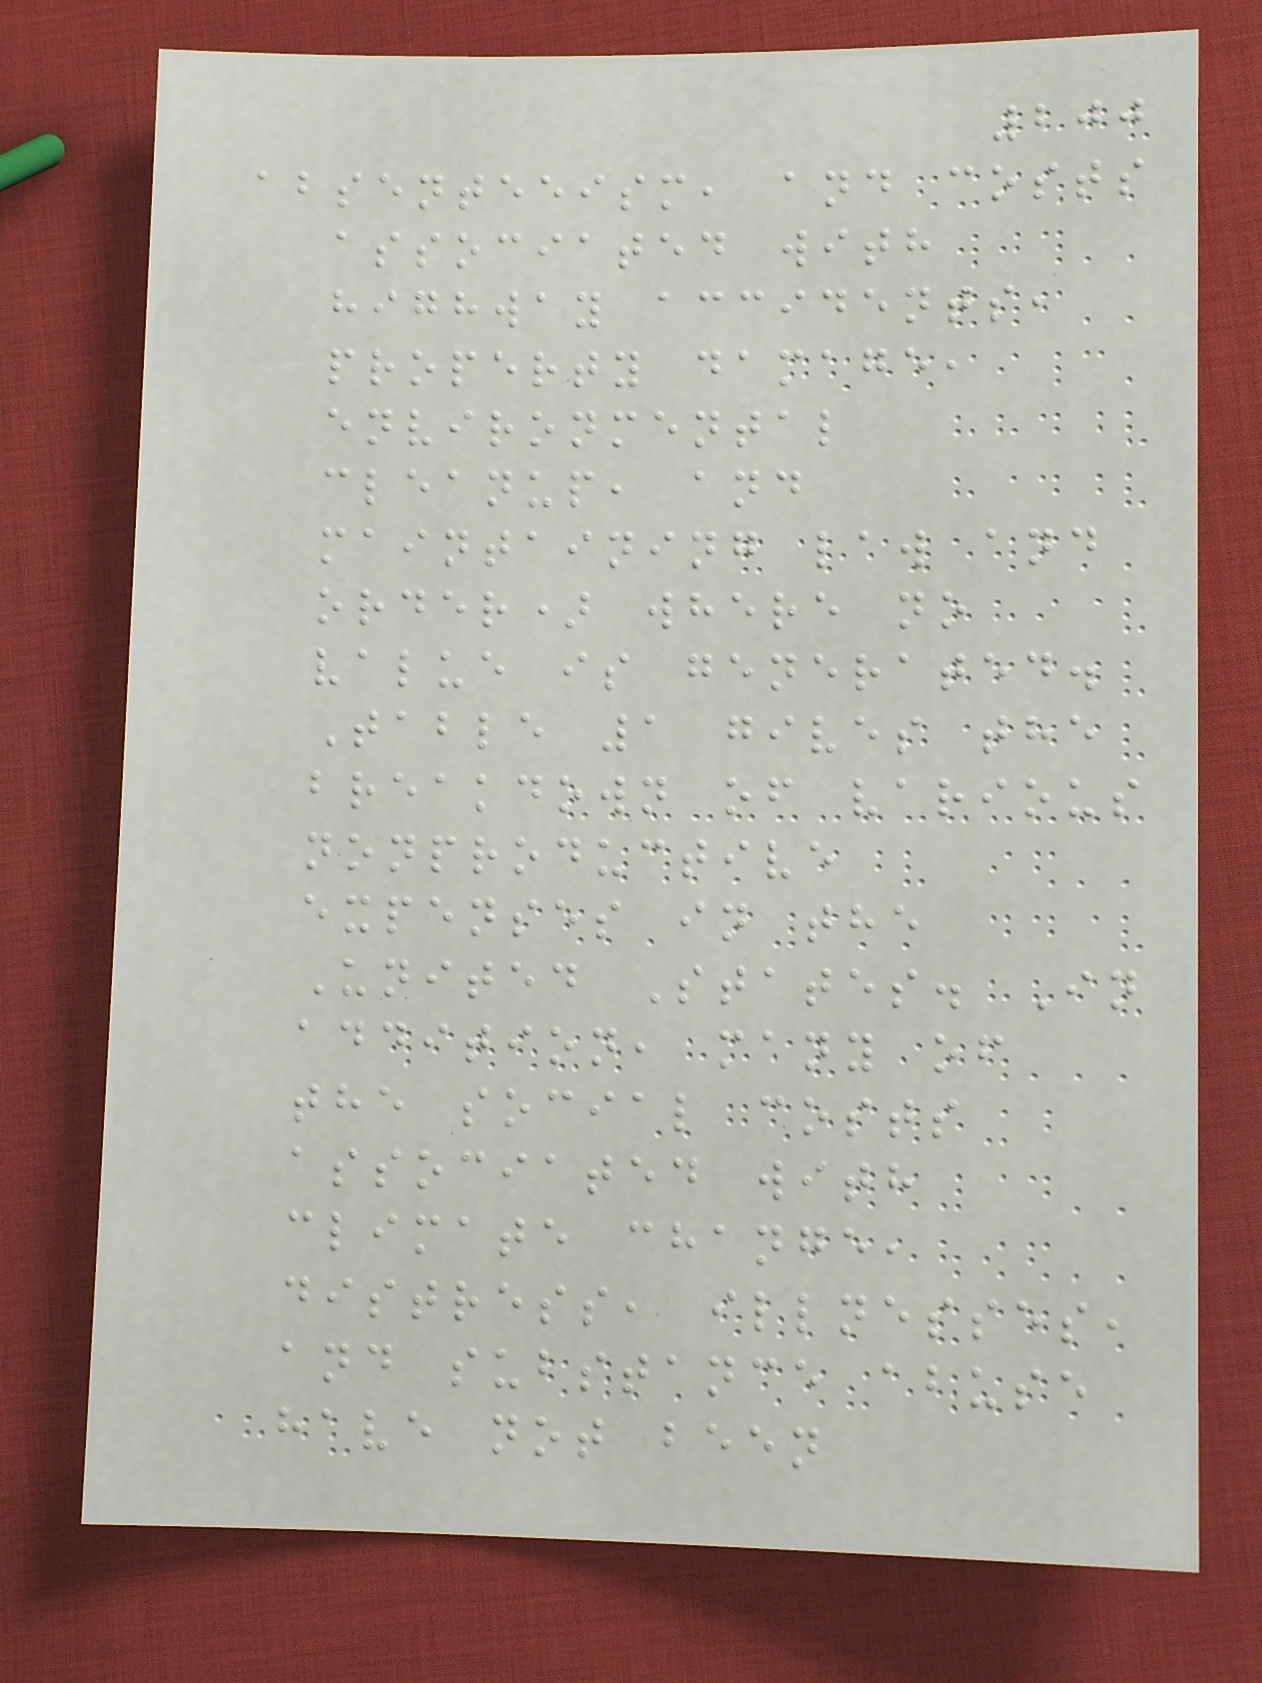200
absenteeism, and costs
associated with
highway accidents,
property damage,
environmental
cleanup, and
maintaining law and
order) where no
value is generated.
Table 1 gives the
breakdown of various
nonproductive
expenses in the
United States. In
addition, many of
the social costs
associated with
climate change,
distress, illnesses,
and substance abuse
have not been
